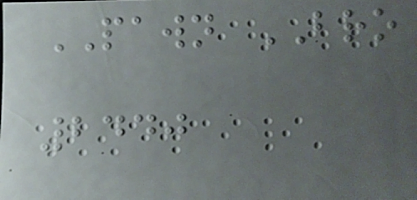PAWN BRO
2440
